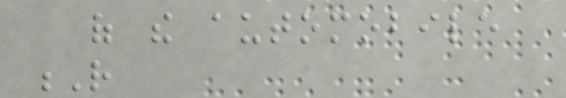of the automobile
R
